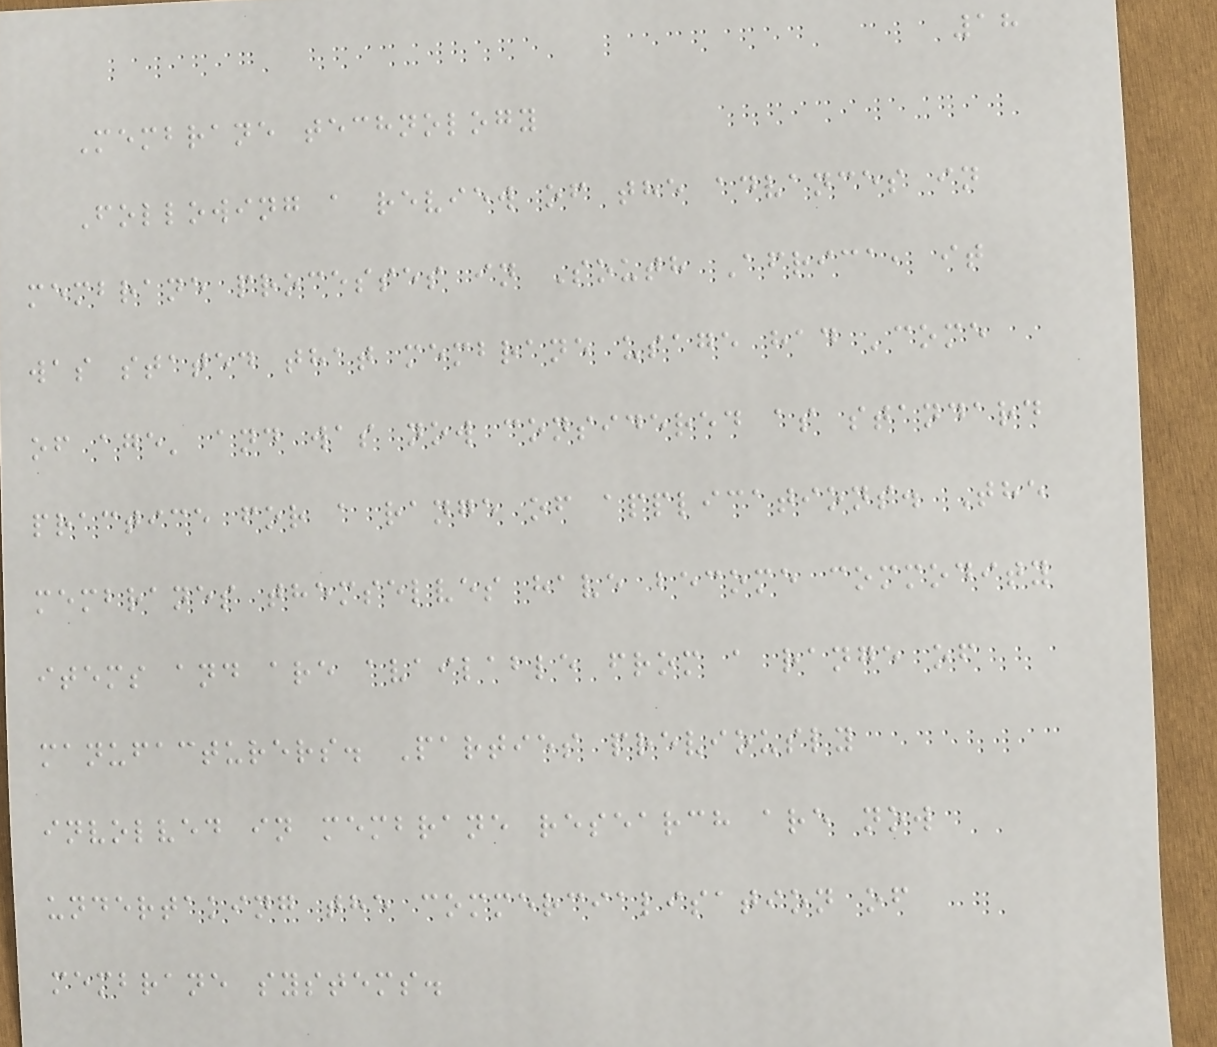18
Membrane technology
Following a review of the advances in
membrane processes in South Africa, it
was stated that membrane usage had 'come
of age' and was now considered as standard
practice for a range of applications. The
membranes themselves have become commodity
items and are available from a range of
manufacturers. Parties previously
involved in membrane research are now
undertaking the commercialisation of
membrane systems.
